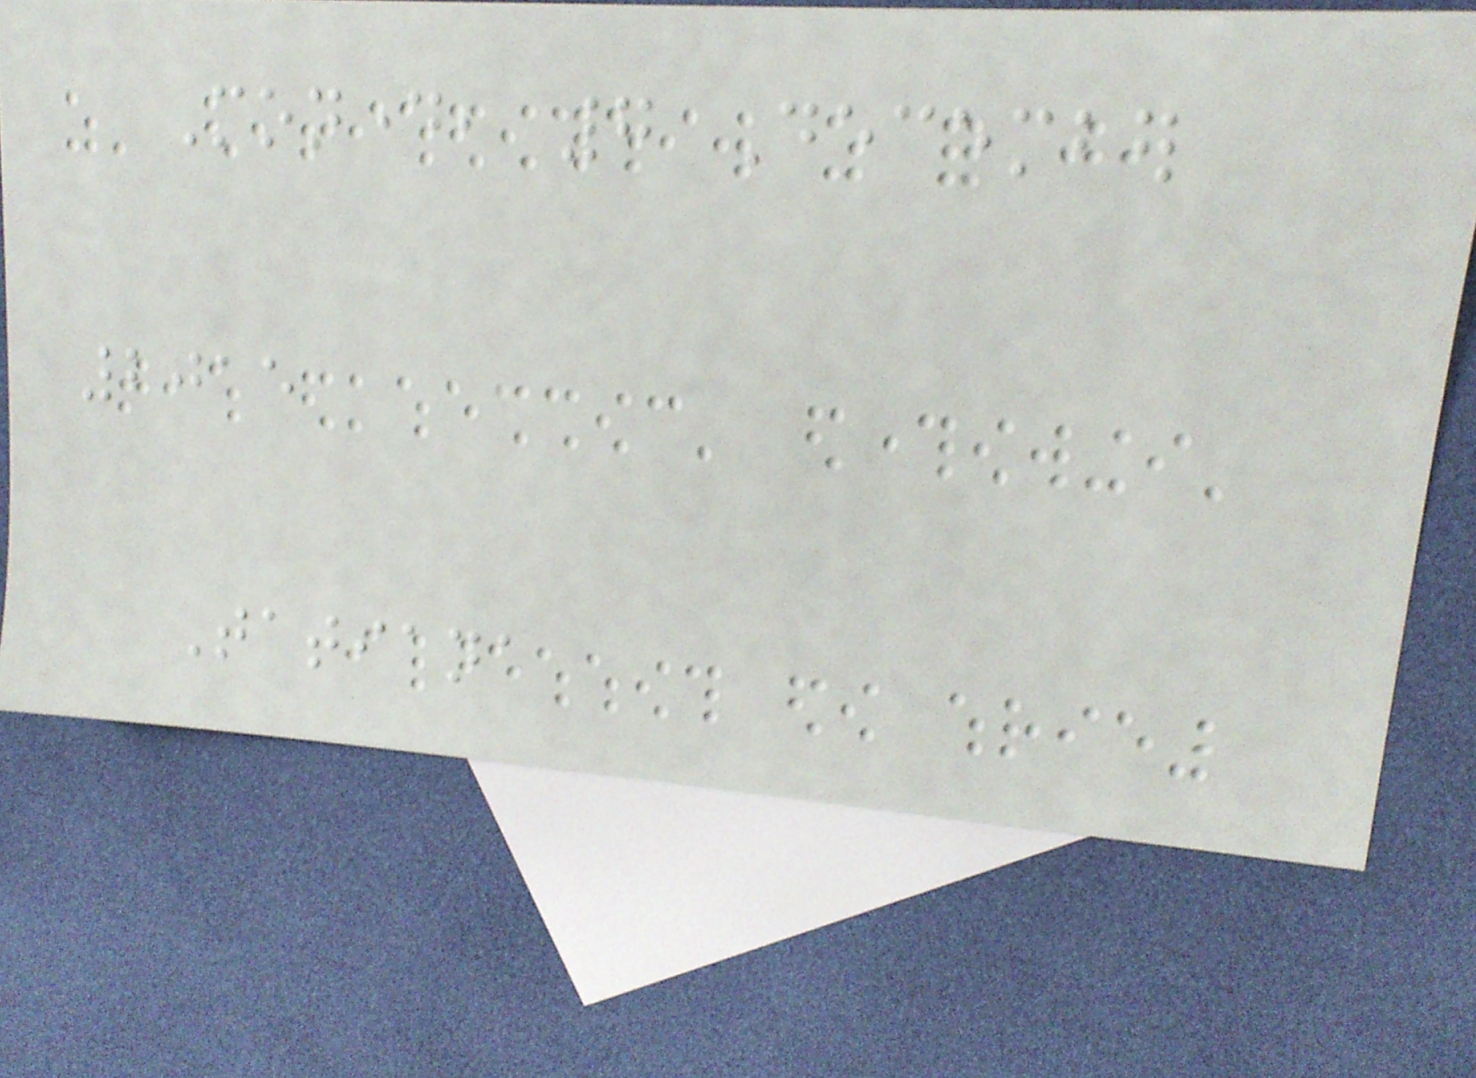Monday, 7 December
2015
Tatiana
